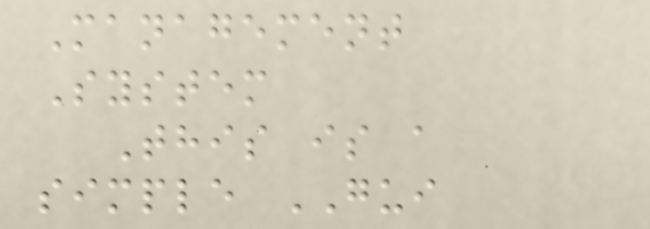Management
System
This is a
simple GUI
